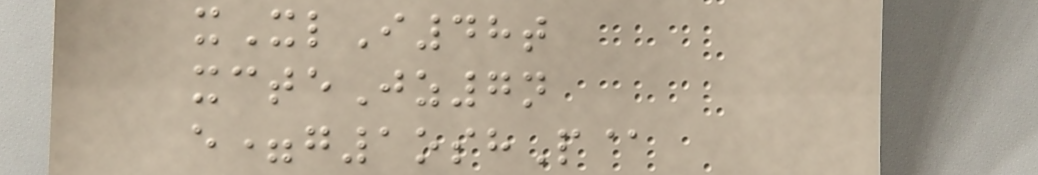xXlI48t
xcteJz7n
e=g1oshP@
